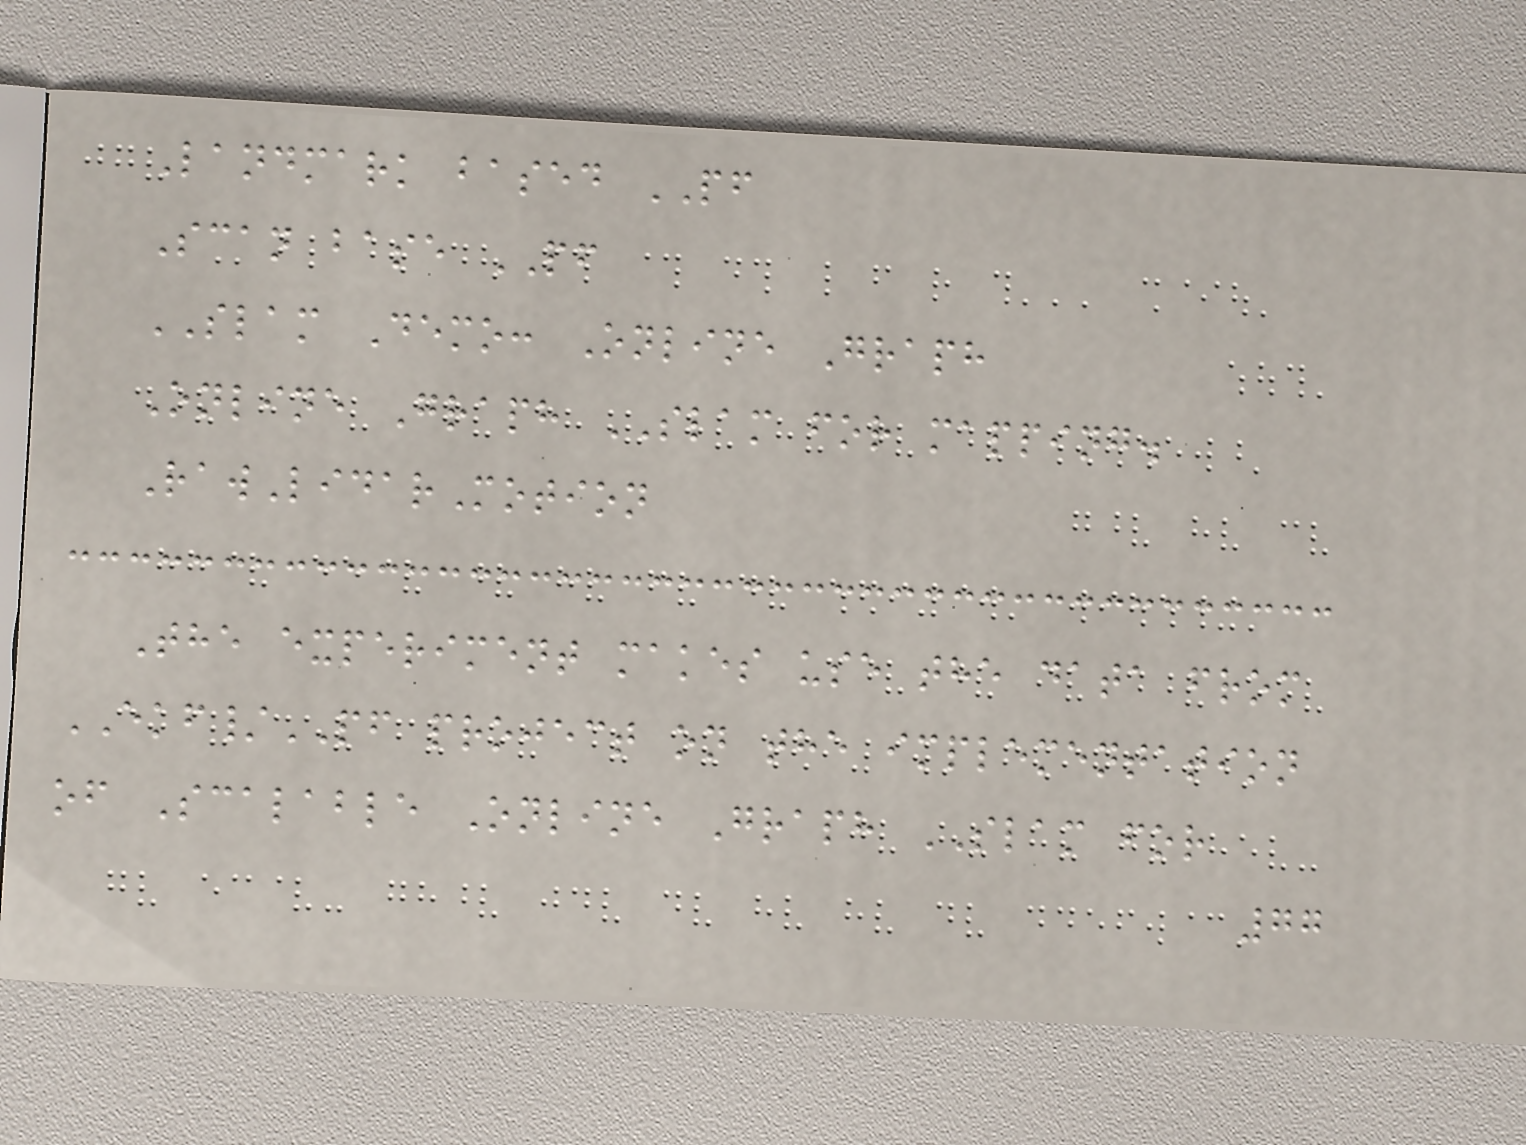Landmark based PF
Scan base PF
SLAM Demo: Online Graph
Online Graph SLAM for mapping.
RawLidarMotion
The experiment makes use the data from
EKF/PF project on the implementation
of Scalable Online Graph SLAM for
77
